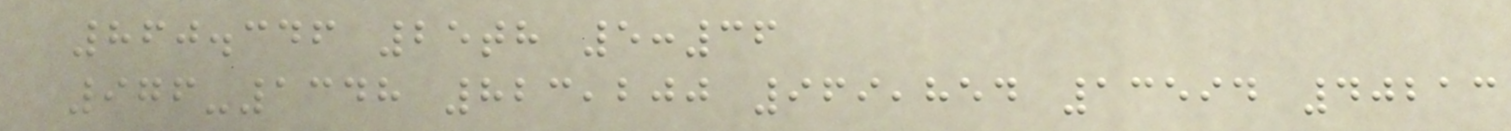860.346 25th 5:36
976-1348 823,200 969,854 13594 40213
